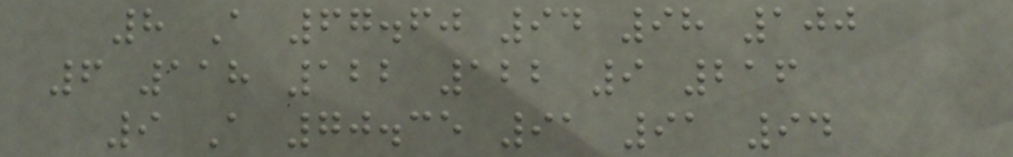8 A 67.60 94 98 100
6 118 122 122 9 216
9 A 70.35 91 91 94
